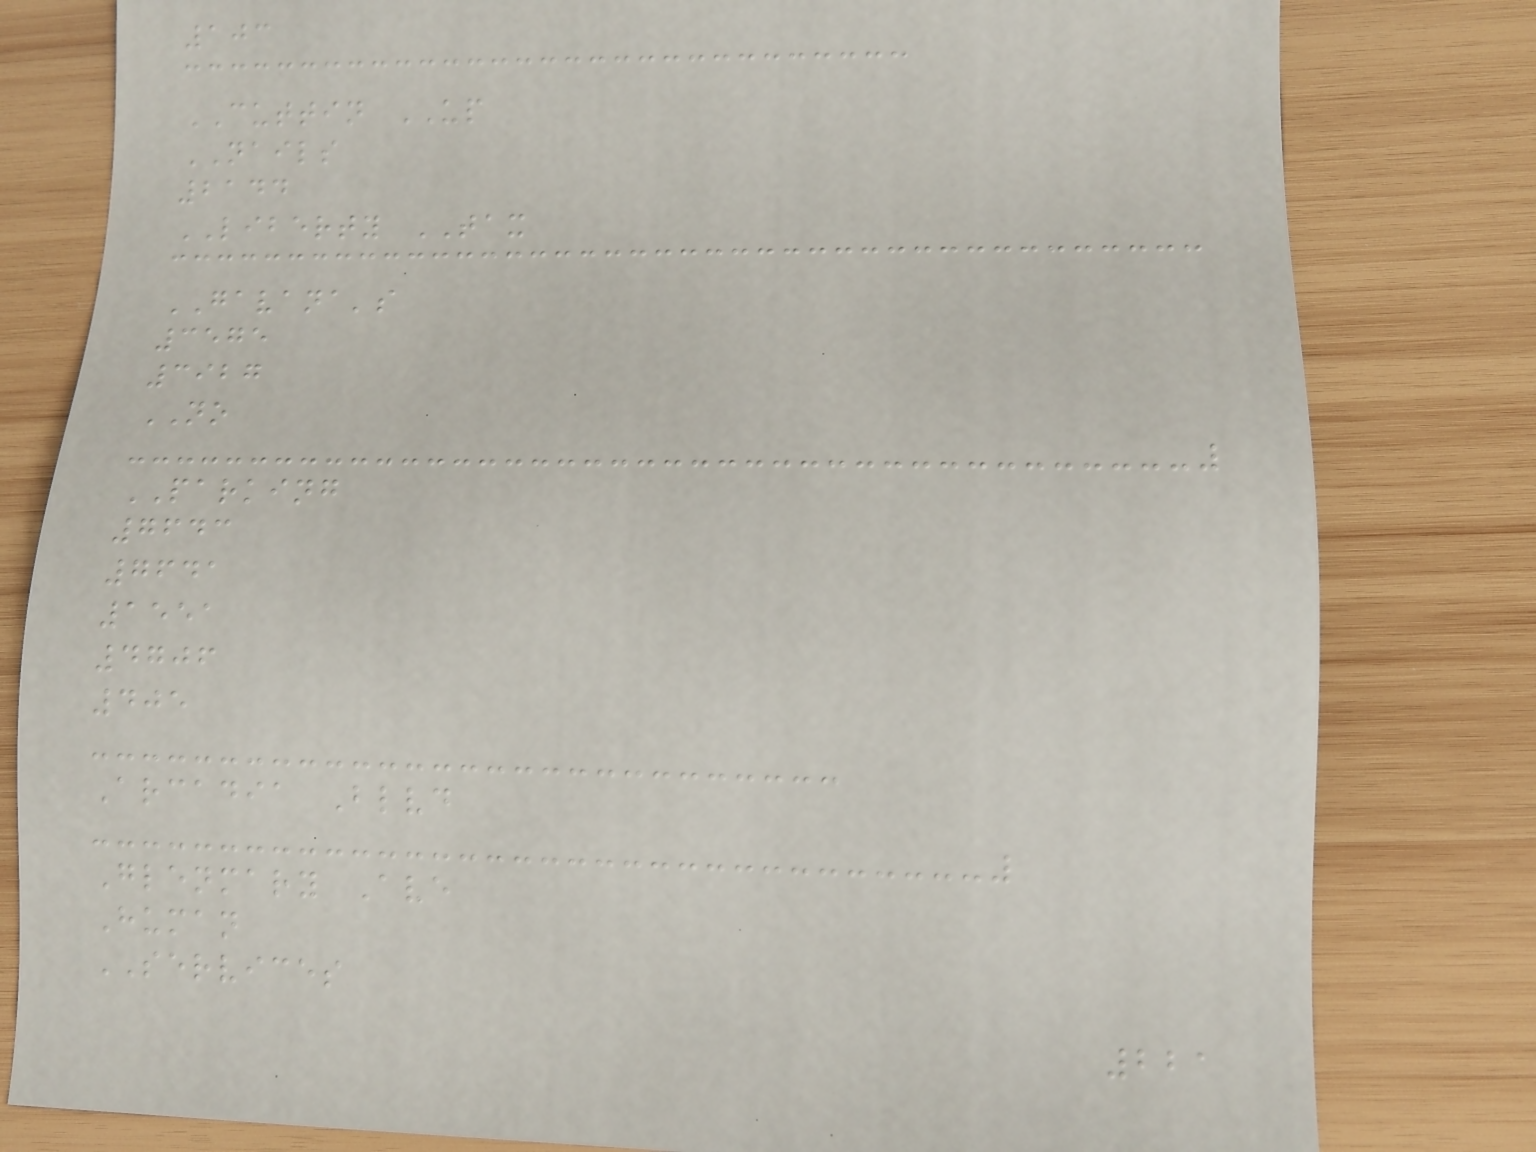103
CUTTIN UP
NAILS
2144
LIBERTY TAX
GAVANA's
3575
3927
NO
PARKING
7643
7641
1551
4706
405
Arcadia Blvd
Glenmary Ave
Human
SERVICES
221
